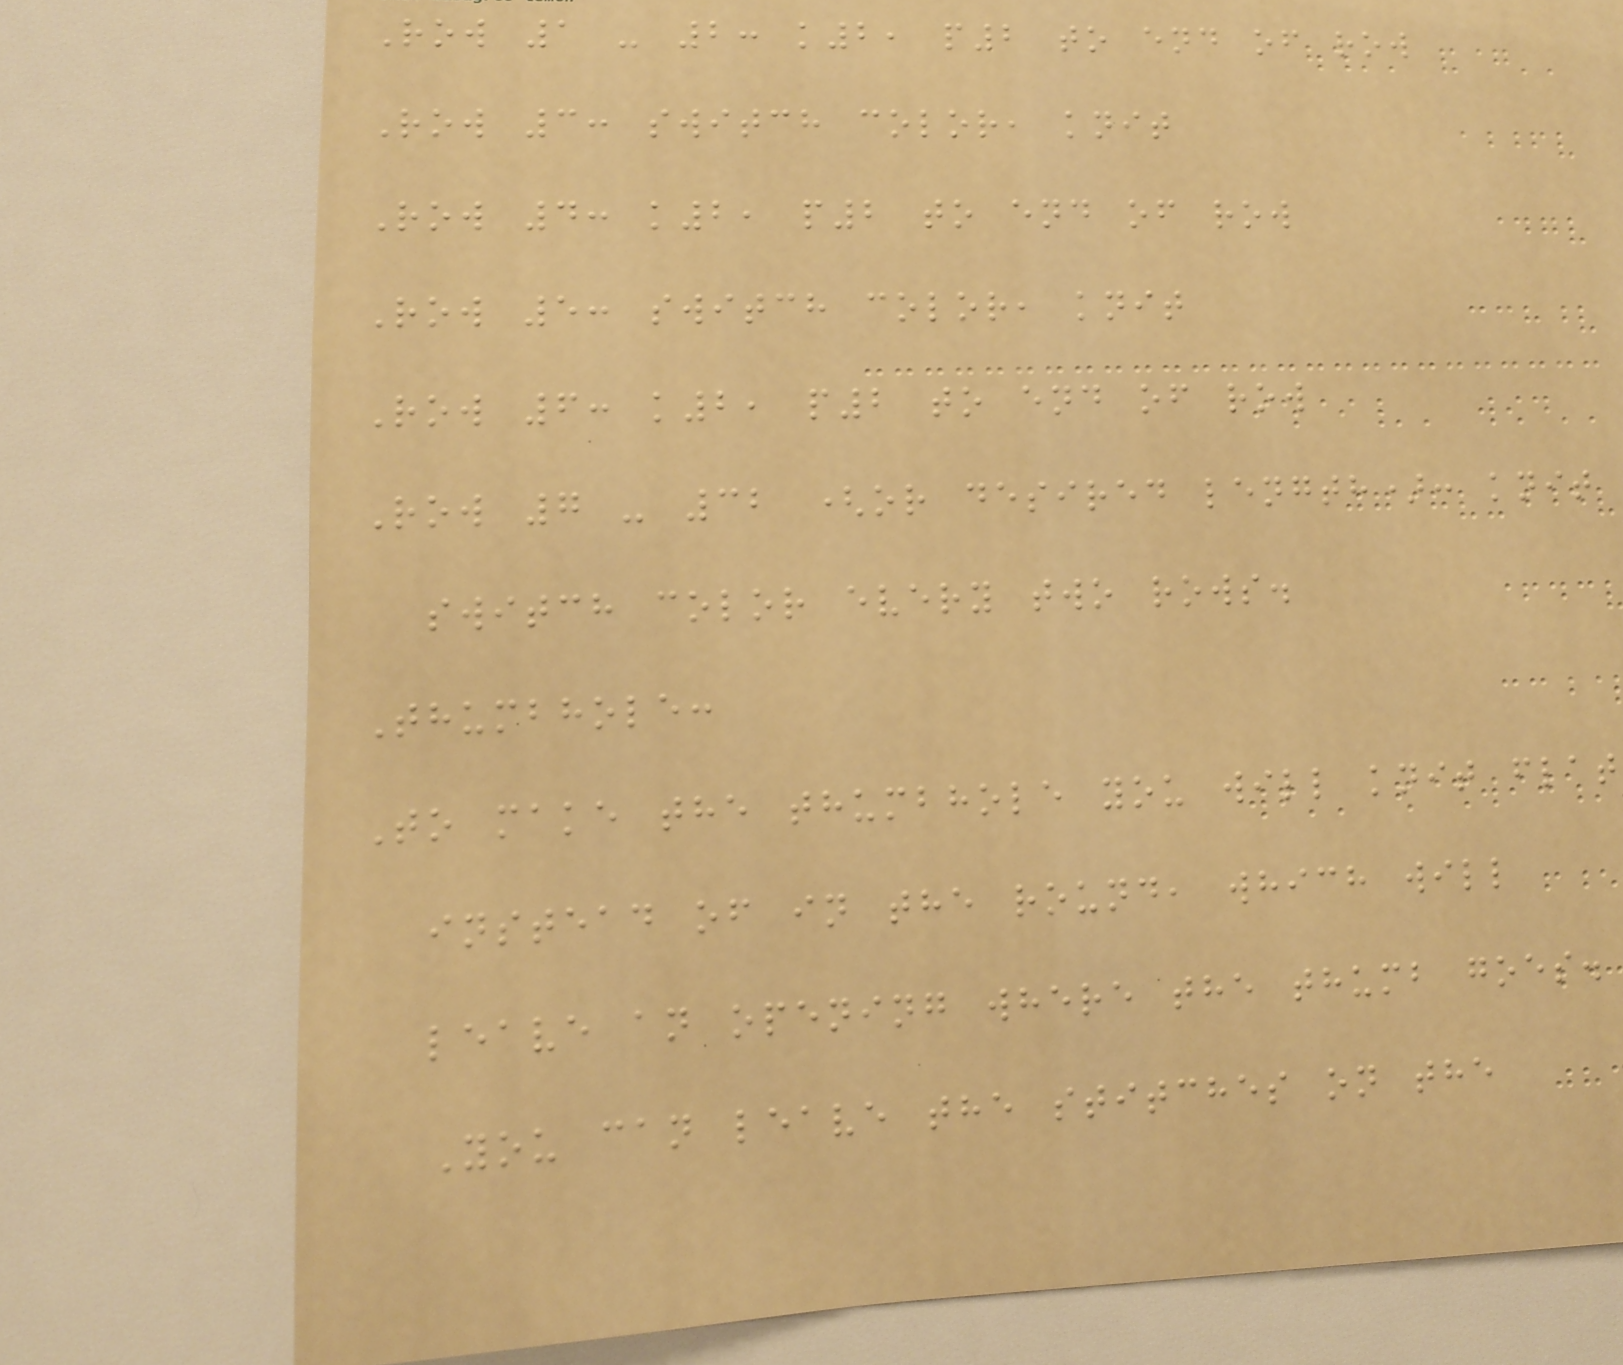Row 1 - 2: k2, p2 to end of row
Row 3: switch color, knit
Row 4: k2, p2 to end of row
Row 5: switch color, knit
Row 6: k2, p2 to end of row
Row 7 - 32 (or desired length): knit
switch color every two rows.
Thumbhole:
To make the thumbhole you will knit flat
instead of in the round, which will
leave an opening where the thumb goes.
You can leave the stitches on the
